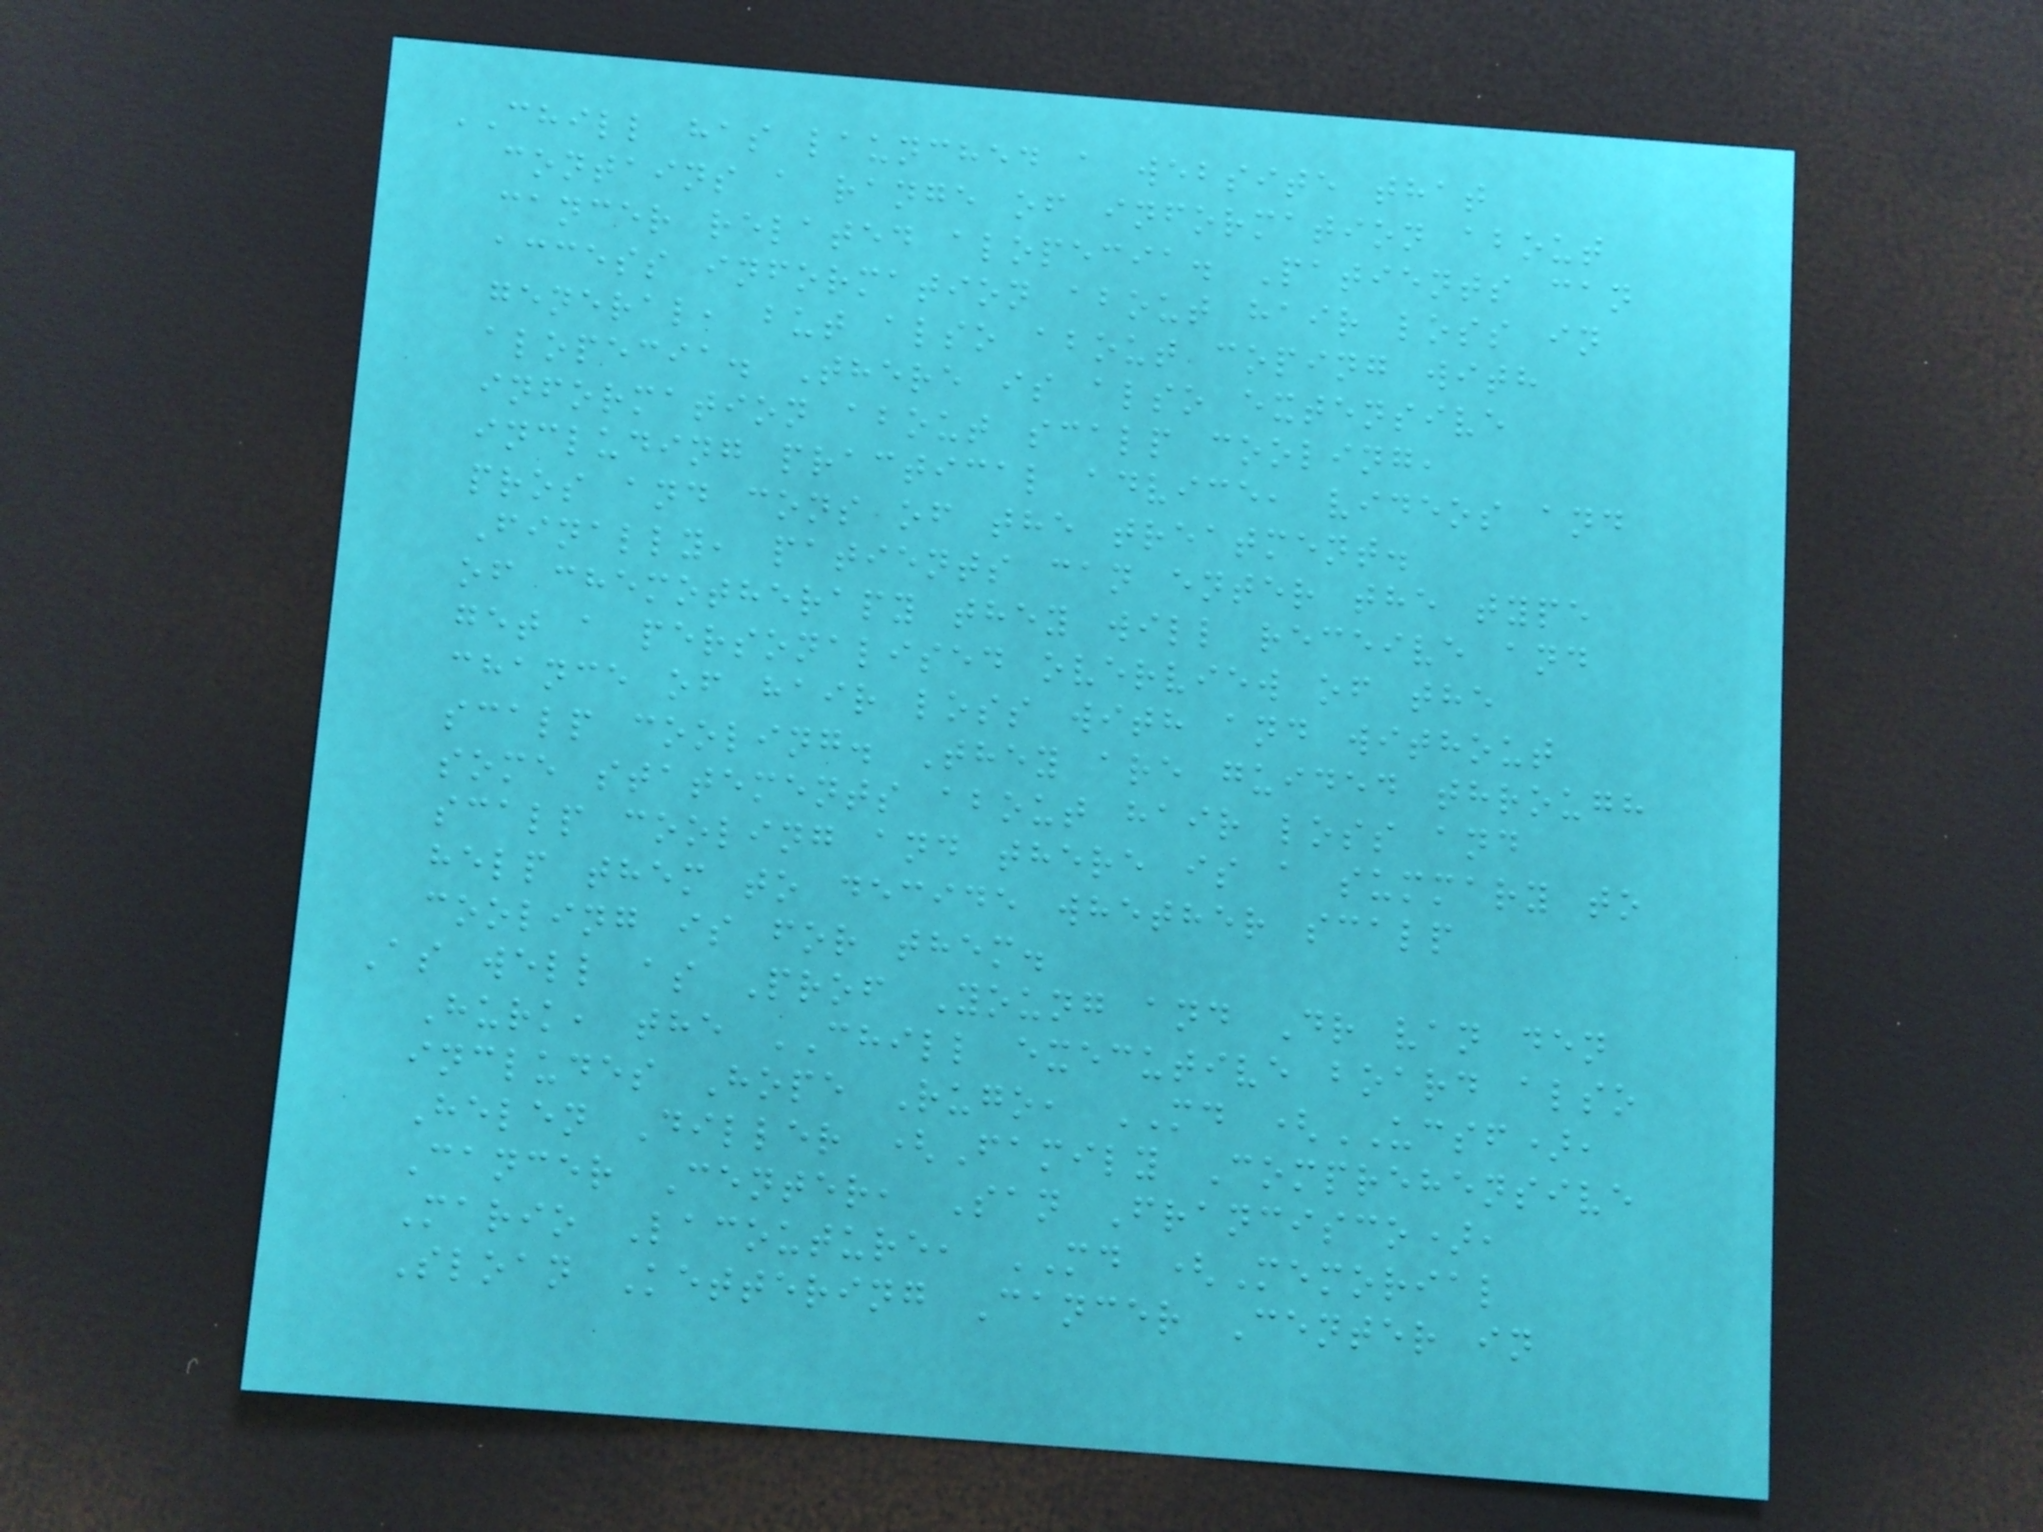CHILL has launched a website that
contains a range of information about
cancer related alopecia. Patients can
access information about hair loss in
general, but also about coping with
alopecia. There is also extensive
information about scalp cooling,
including practical advice, videos and
pros and cons of the treatment.
Finally, patients can enter the type
of chemotherapy they will receive and
get a personalised overview of the
chance of hair loss with and without
scalp cooling. They are guided through
some statements about hair loss and
scalp cooling and there is a summary to
help them to decide whether scalp
cooling is for them.
As well as Prof Young and Dr van den
Hurk, the CHILL executive board also
includes Hope Rugo, MD (UCSF),
Helen Diller (Family Comprehensive
Cancer Center, San Francisco),
Mario Lacouture, MD (Memorial
Sloan Kettering Cancer Center in
